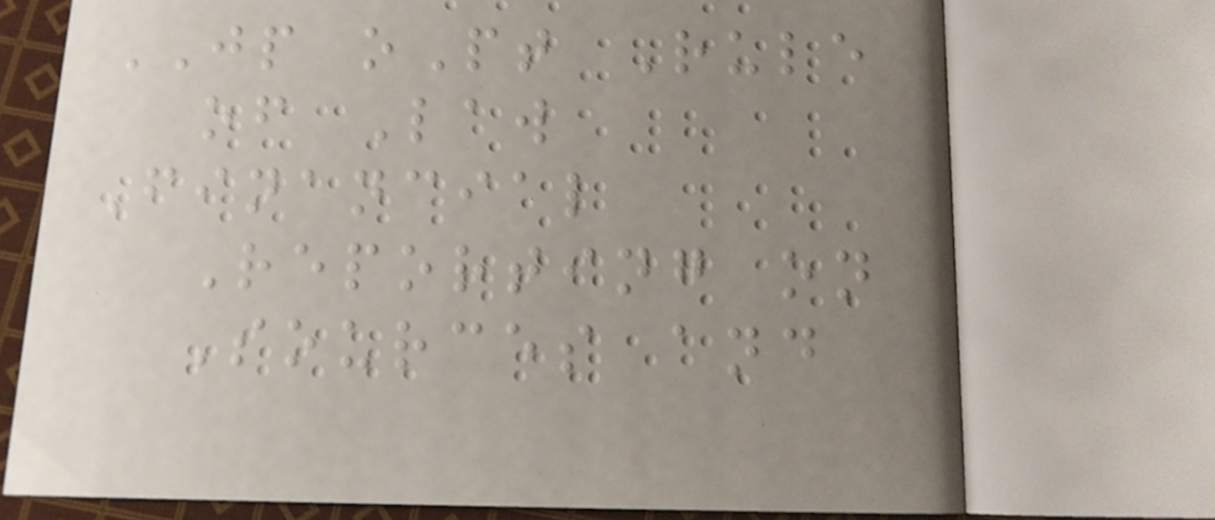JP oPt Rule
of Law
Financial
Reporting on
Sources and
